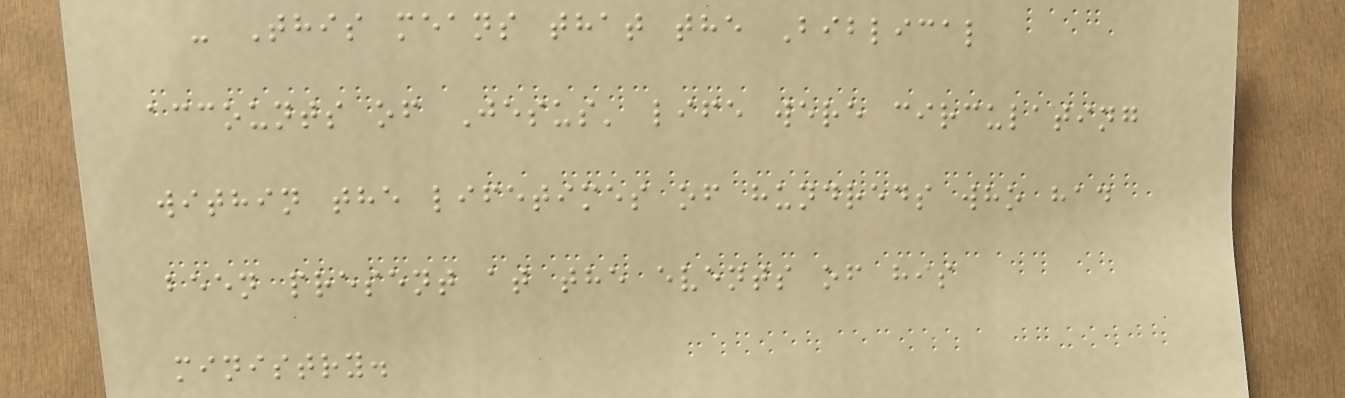- This means that the Biblical
accounts of Jesus' life were circulating
within the lifetimes of hundreds who had
been present at the events of his
ministry.
